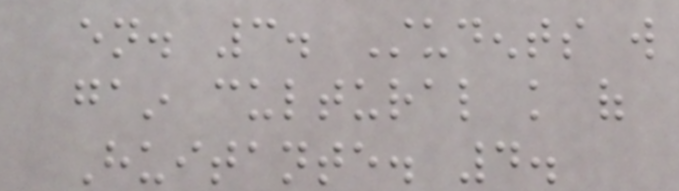en. 3. Students will
gain cultural knowledge of
Huitante. 4.
